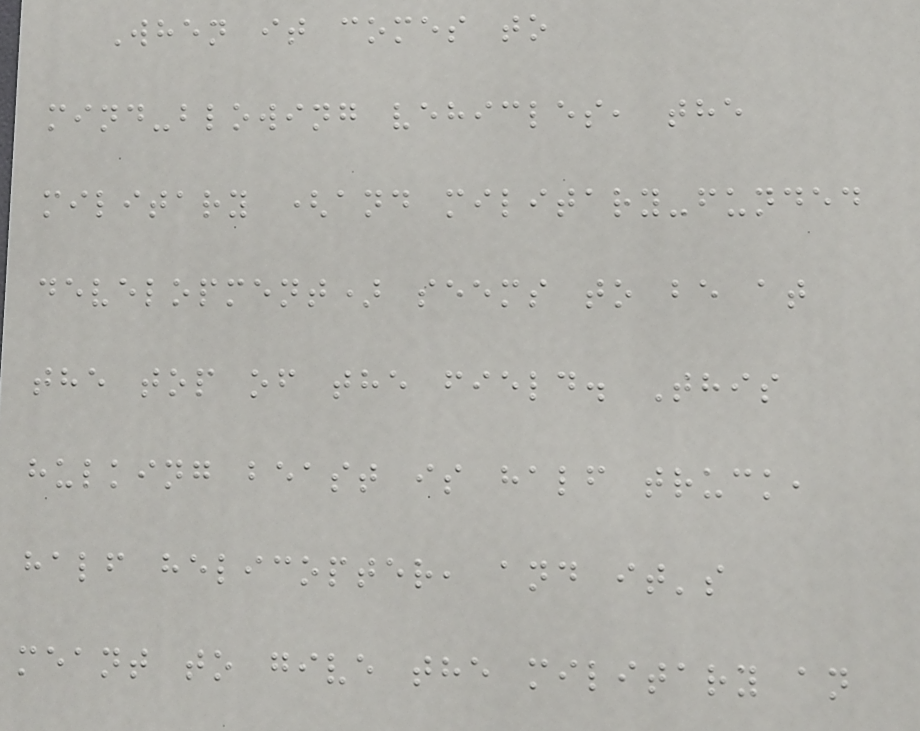When it comes to
mind-blowing vehicles, the
military (and military-funded
development) seems to be at
the top of the field. This
hulking beast is half truck,
half helicopter, and it's
meant to give the military an
